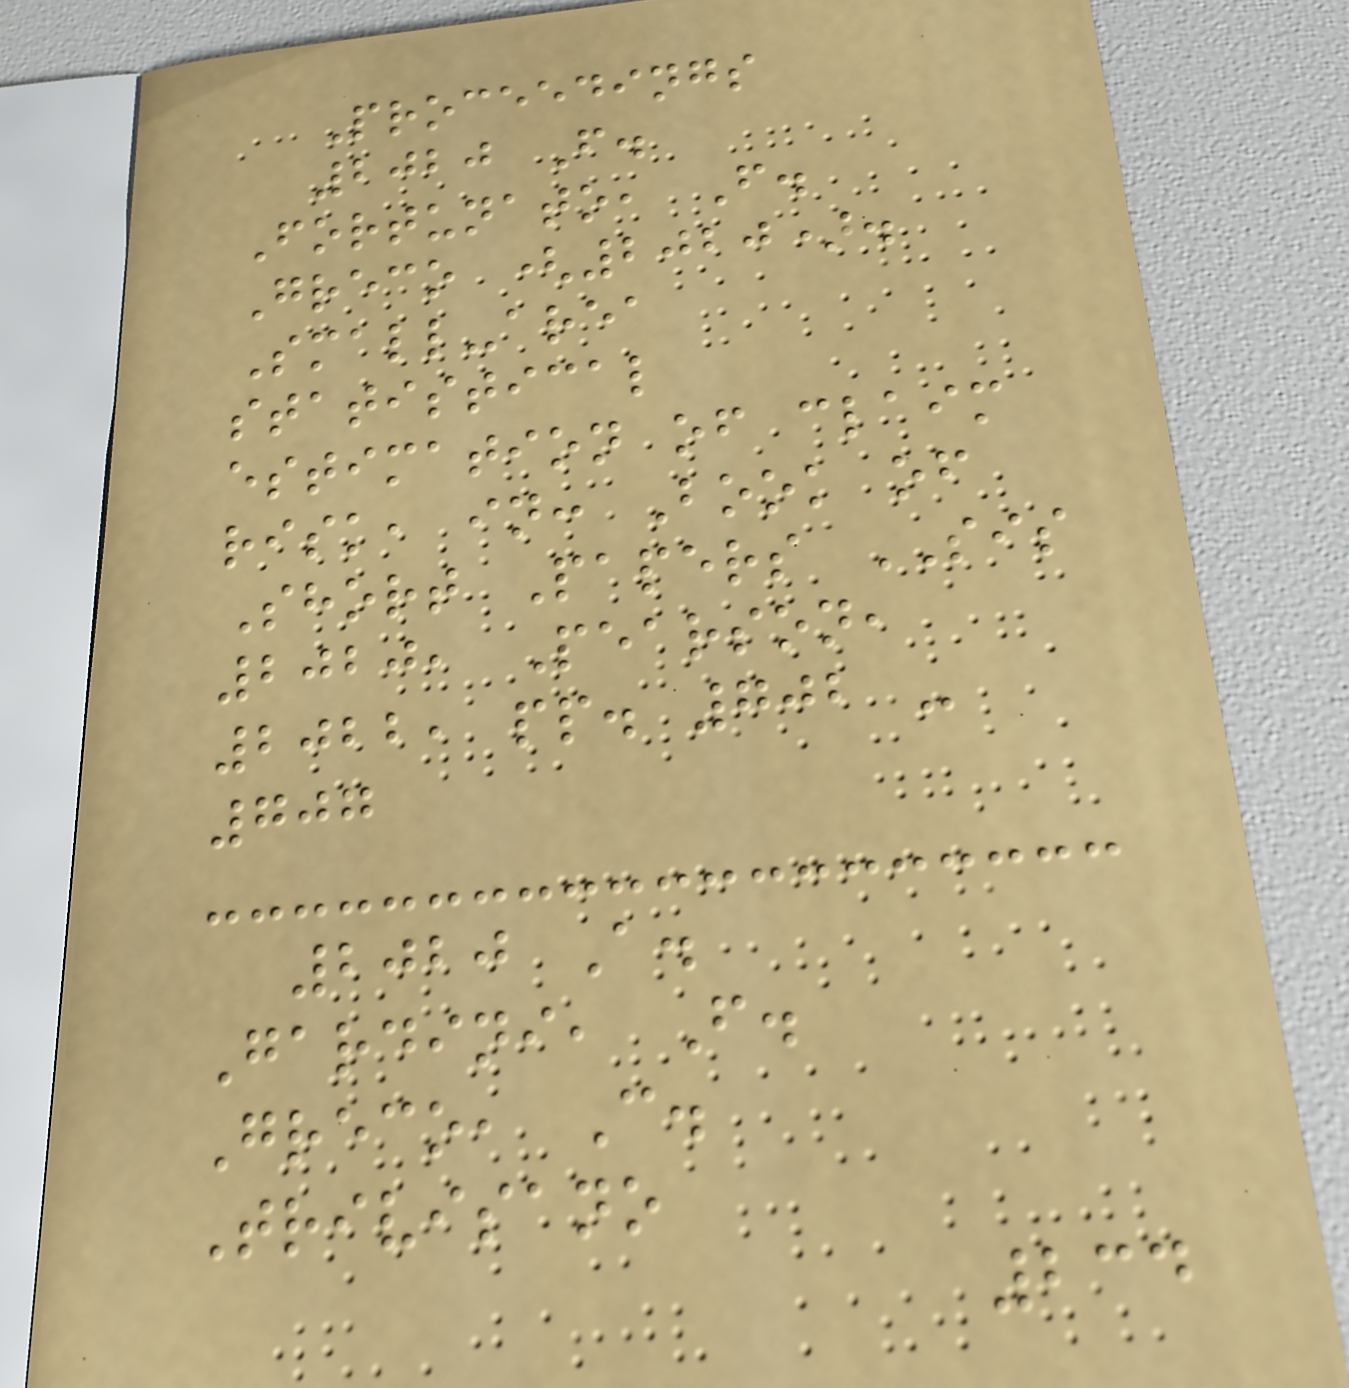Proceedings
2020 F.
Fortunato, F.
Greco (2020).
Small-area
statistical
estimation of claim
risk, in: Book of
Short Papers SIS
2020, Pearson,
2022, pp. 702 -
707
2020 A.
Gardini, F.
Greco, C.
Trivisano
234
